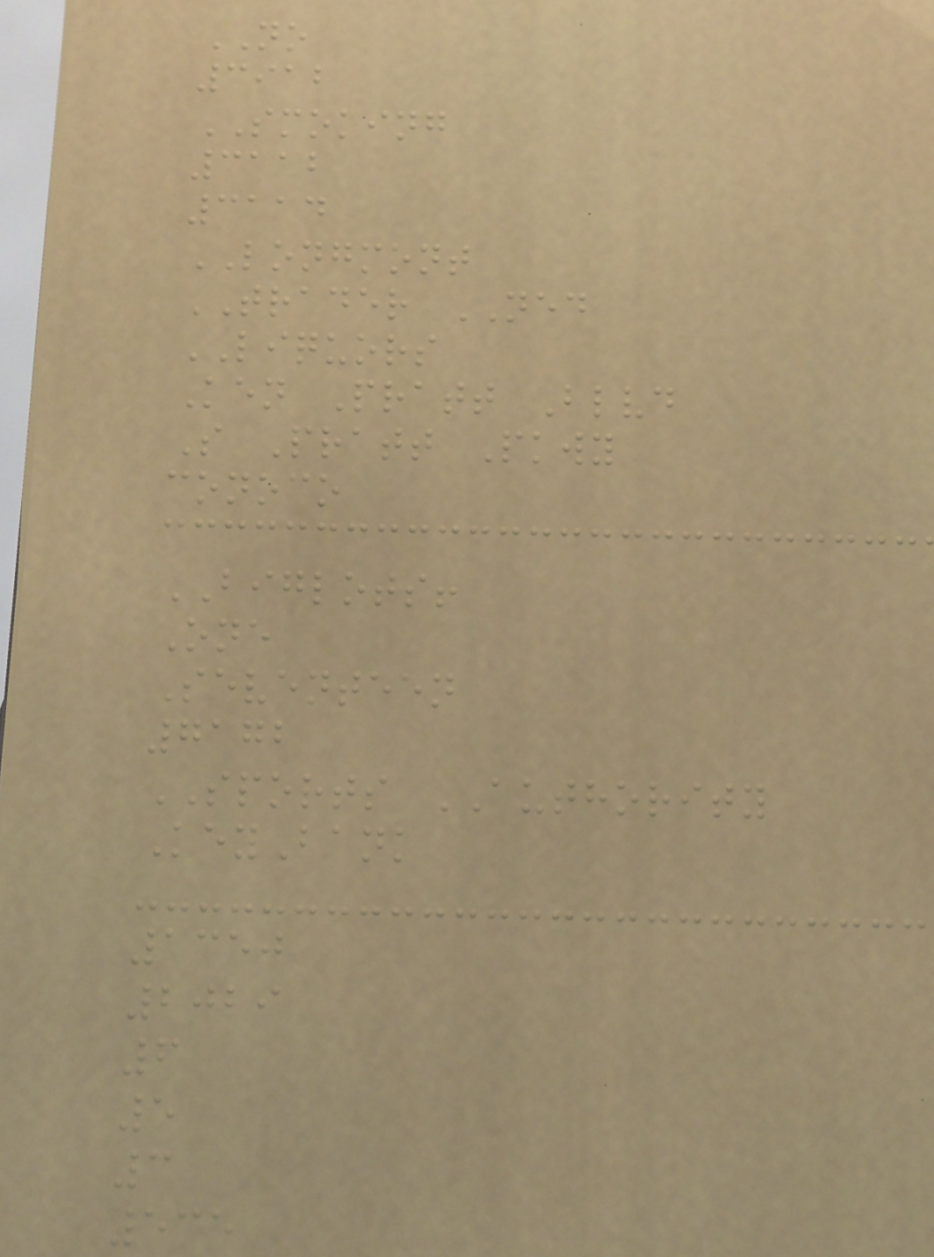NO
3912
SMOKING
3112
3114
LONGMONT
TRADER NED
LIQUORS
Ken Pratt Blvd
S Pratt Pkwy
conoco
BIGLOTS!
One
Seventeen
7172
SPORTS AUTHORITY
KeyBank
1350
2029
6
5
3
535
